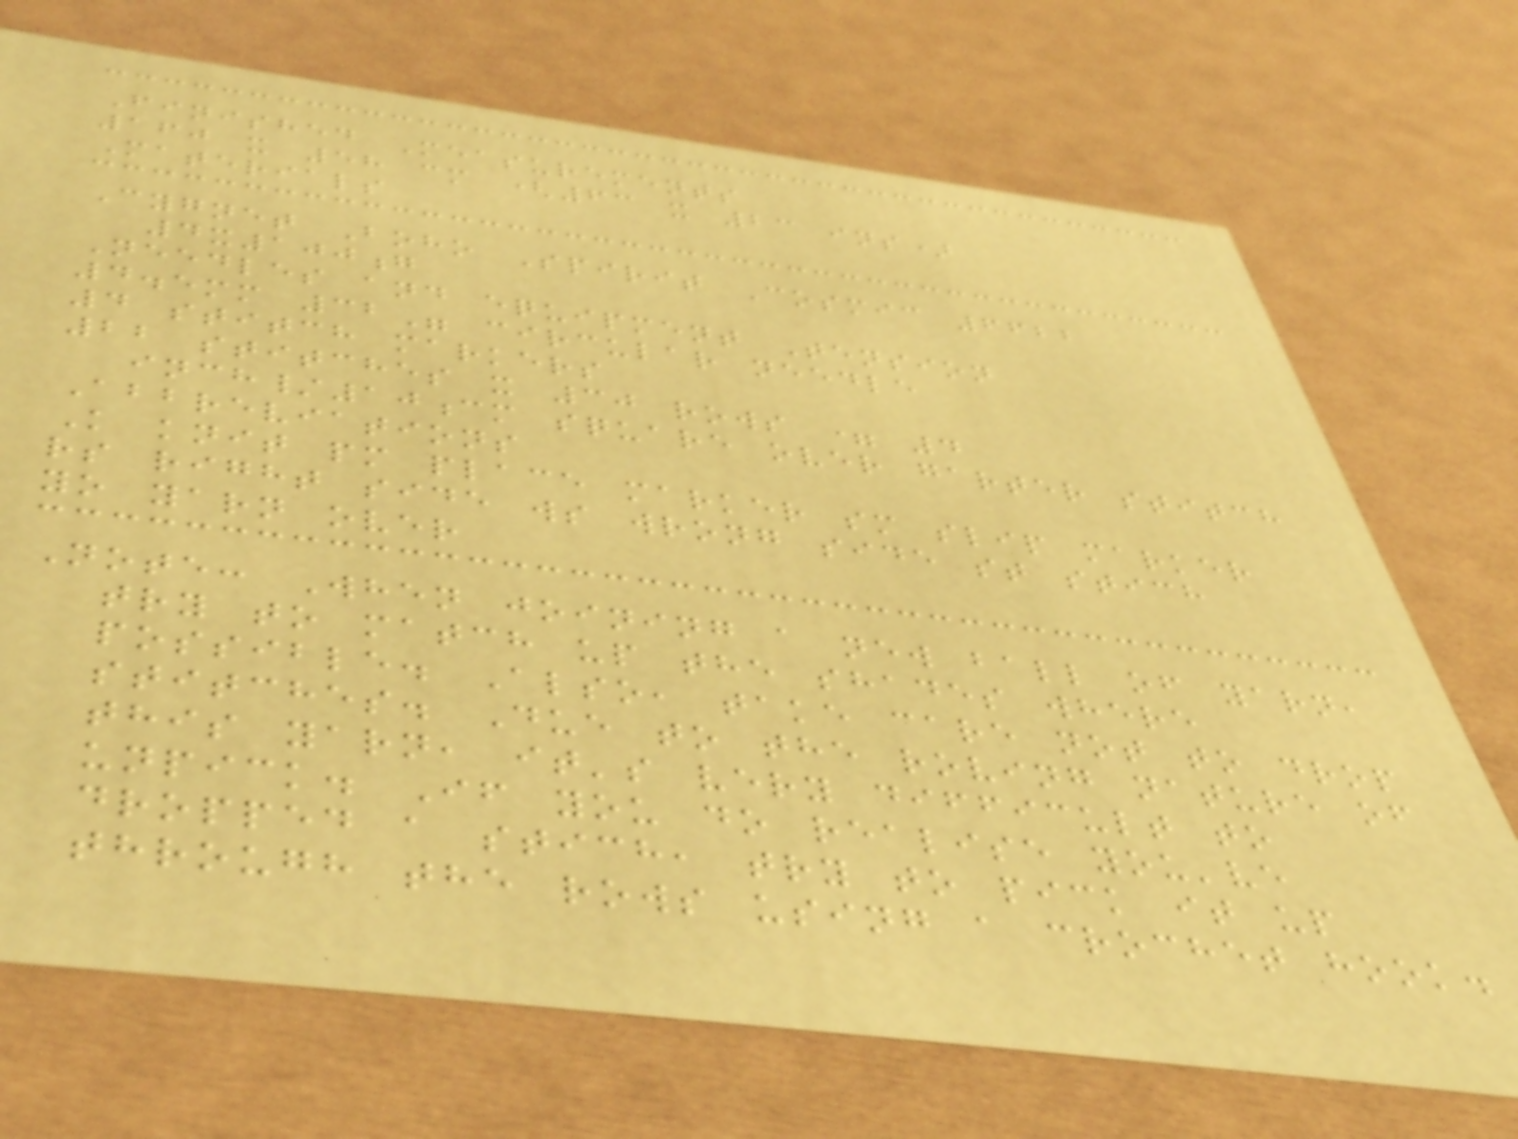Finished Measurements
160 x 58 cm (63 x 23 ins)
Materials
Cygnet Boho Spirit Cosmic 6622
4x100g
Needles and equipment Tension
4.5mm 32" circular needle
4 stitch markers
22 stitches x 30 rows = 4
inch/10cm square over garter stitch
Abbreviations
K knit pm place marker sm slip marker
rs right side ws wrong side st stich
yo yarn over
Note: When joining a new ball of yarn,
try to match up the shades where
possible. Also, take care not to drop
stitches. Due to the roving nature of
this yarn, it's very difficult to
unpick. If you do realise you've
dropped a stich, try to pick it up
through the rows using a crochet hook.
